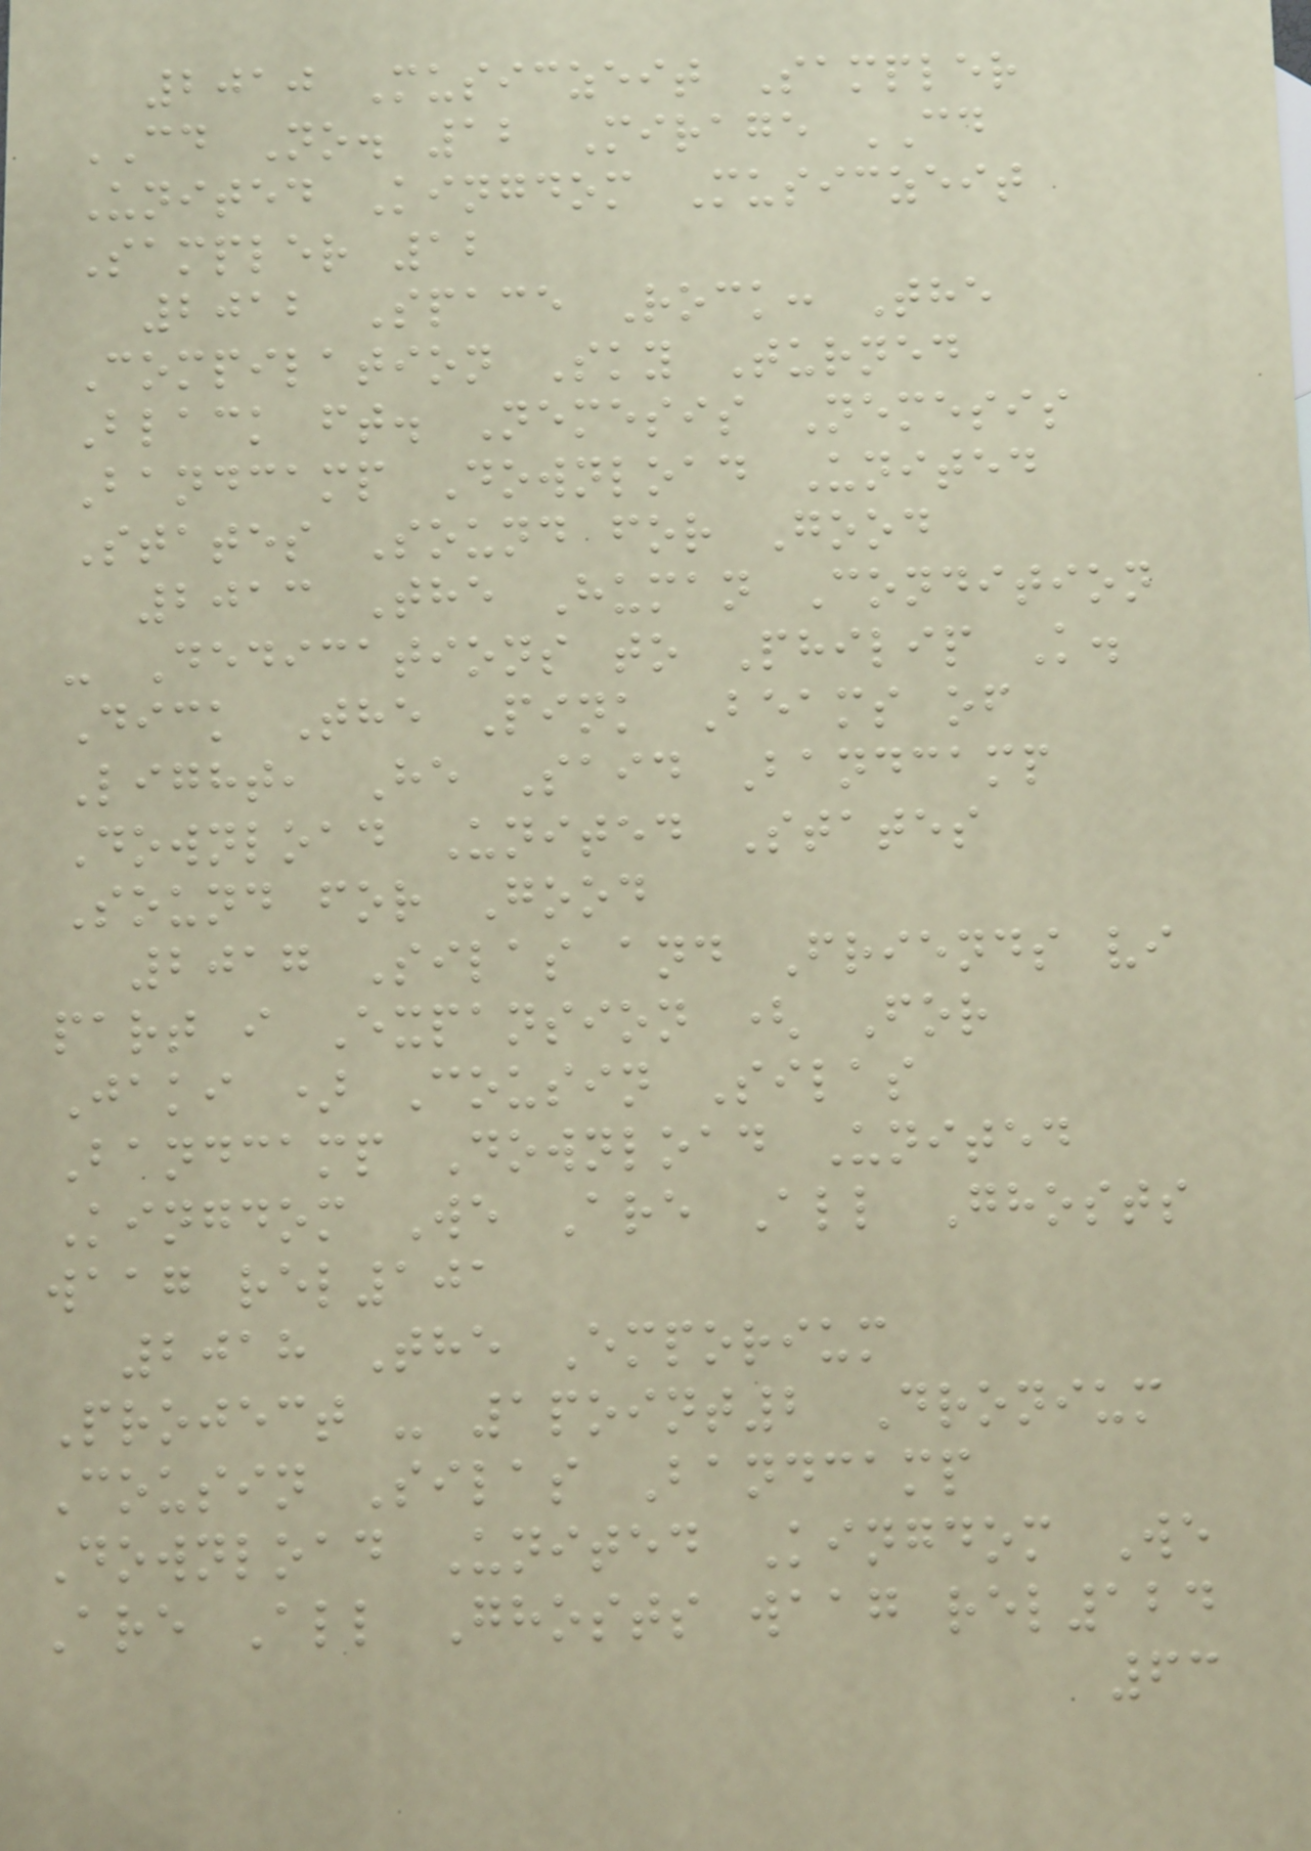2010 Musiczeit Sampler
CD No. 12 Mirage CD
United Kingdom Musiczeit
Sampler 12
2012 Space Rock: The
Compilation Sky Turned
Black ft. Nemesis Nemesis
Bandcamp Download United
States Sound for Good
2013 The Human Condition
- Dedications to Philip K.
Dick The Pink Beams of
Light, He Said Bandcamp
Download United States
Sound for Good
2017 Silas and Friends vi
part i Expansion ( For
Jaki ) Cousin Silas
Bandcamp Download United
Kingdom We Are All Ghosts
waag rel101
2018 The Emporium
Project - 1point2 Dronium
Cousin Silas Bandcamp
Download United Kingdom We
Are All Ghosts waag rel124
63
